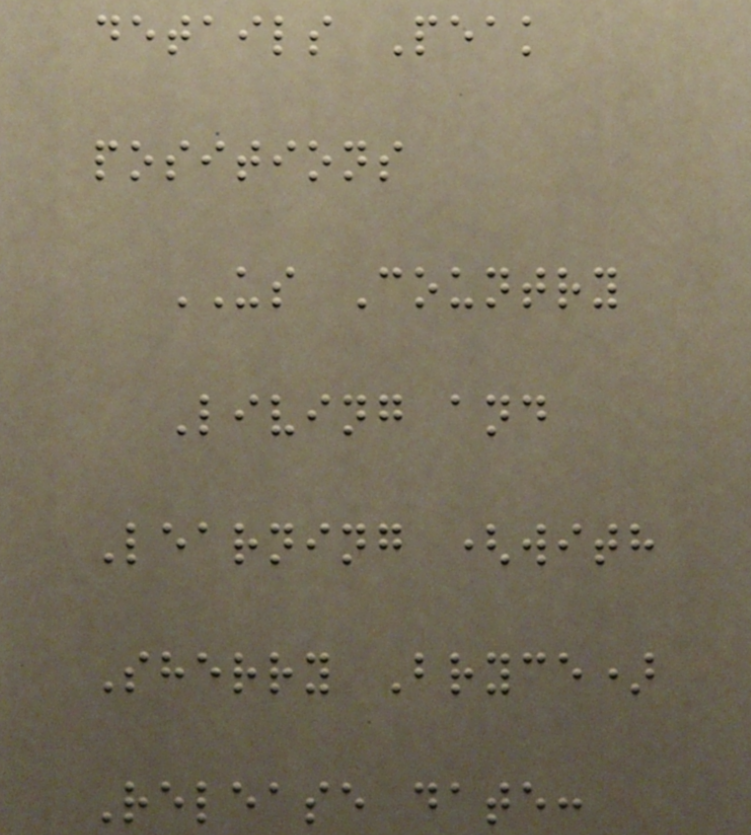details Peak
positions
US Country
Living and
Learning (with
Sherry Bryce)
Release date:
